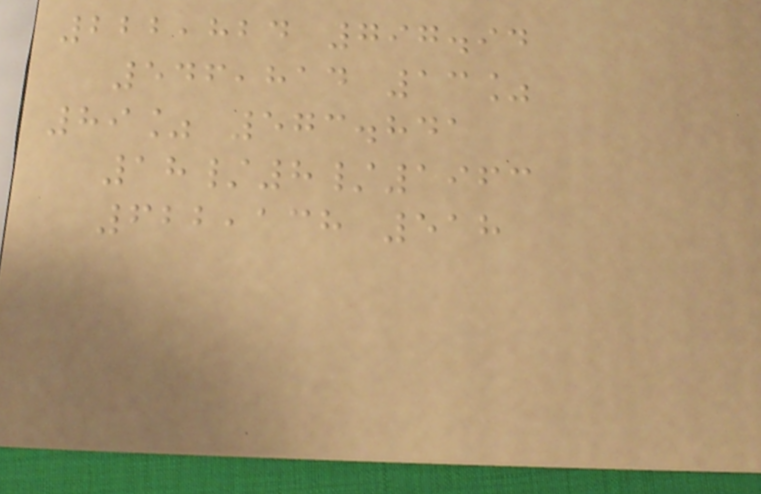222,824 797.94
546,814 13%
89% 573.841
18/8/1963
622,138 518
